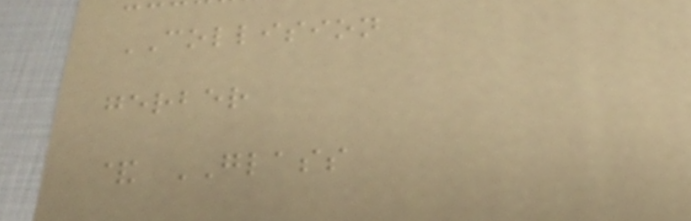COLLISION
gerber
& GLASS
